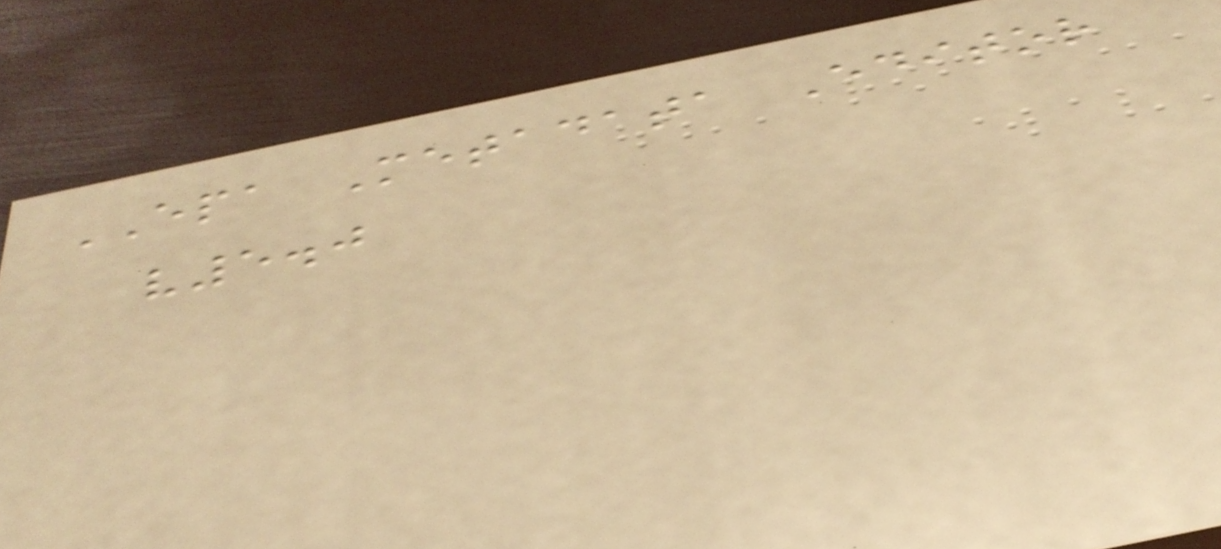EPA Metadata Editor
v5.0
